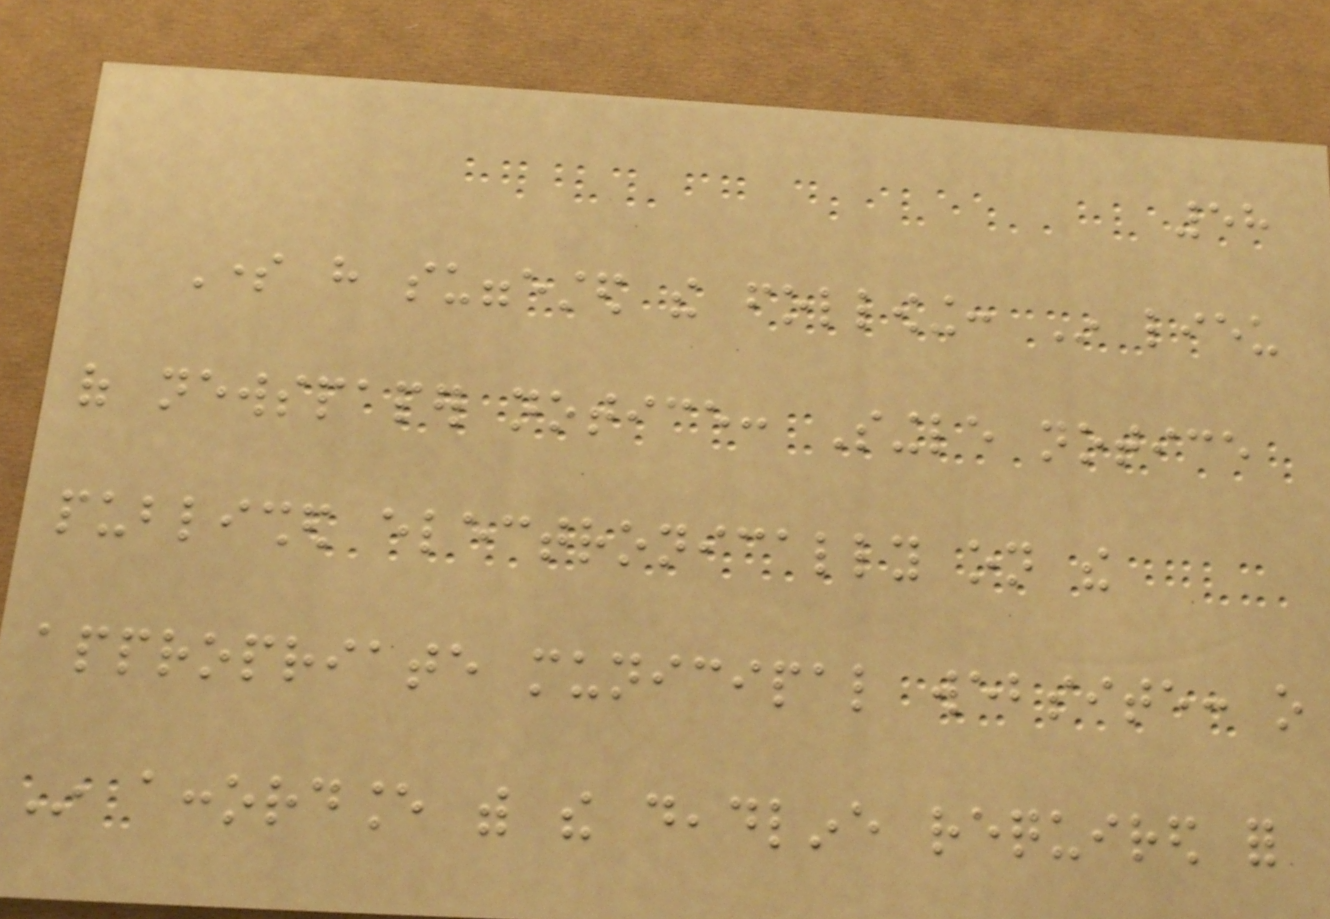58
Some have suggested the following: In lieu
of newspaper notice: Single notice
published electronically on the
appropriate municipal website: o
In accordance with the deadline required for
